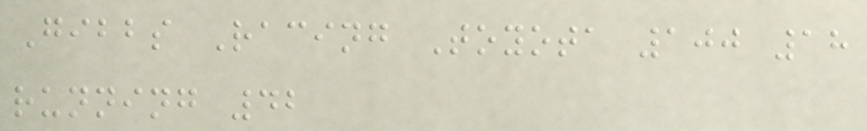Gibbs Racing Toyota 100 18
running 42
